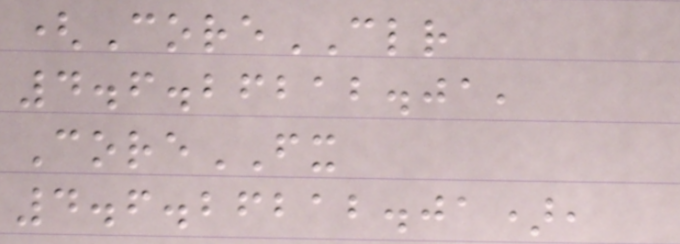(CoreCLR
4.6.26212.01,
CoreFX
4.6.26212.01),
